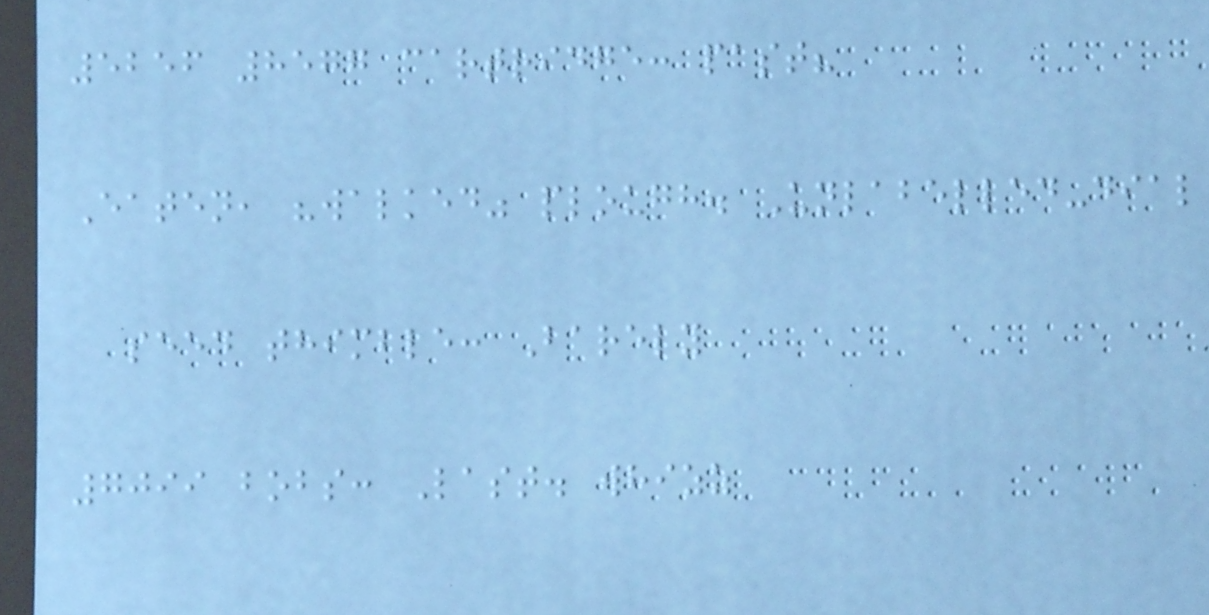5256 8577 cartridge: past?
Eaten, "walked" plough. Unlabelled-dial
seed thimble: Barely
7099 bobs: Last. whizz
